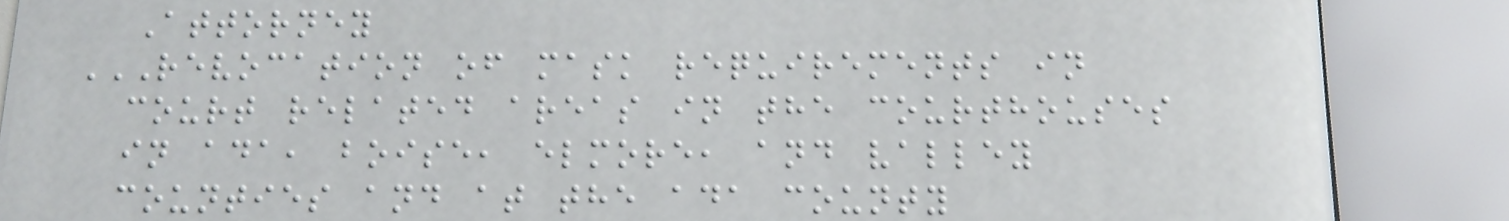Attorney
REVOCATION OF MASK REQUIREMENTS IN
COURT RELATED AREAS IN THE COURTHOUSES
IN ADA, BOISE, ELMORE, AND VALLEY
COUNTIES AND AT THE ADA COUNTY
